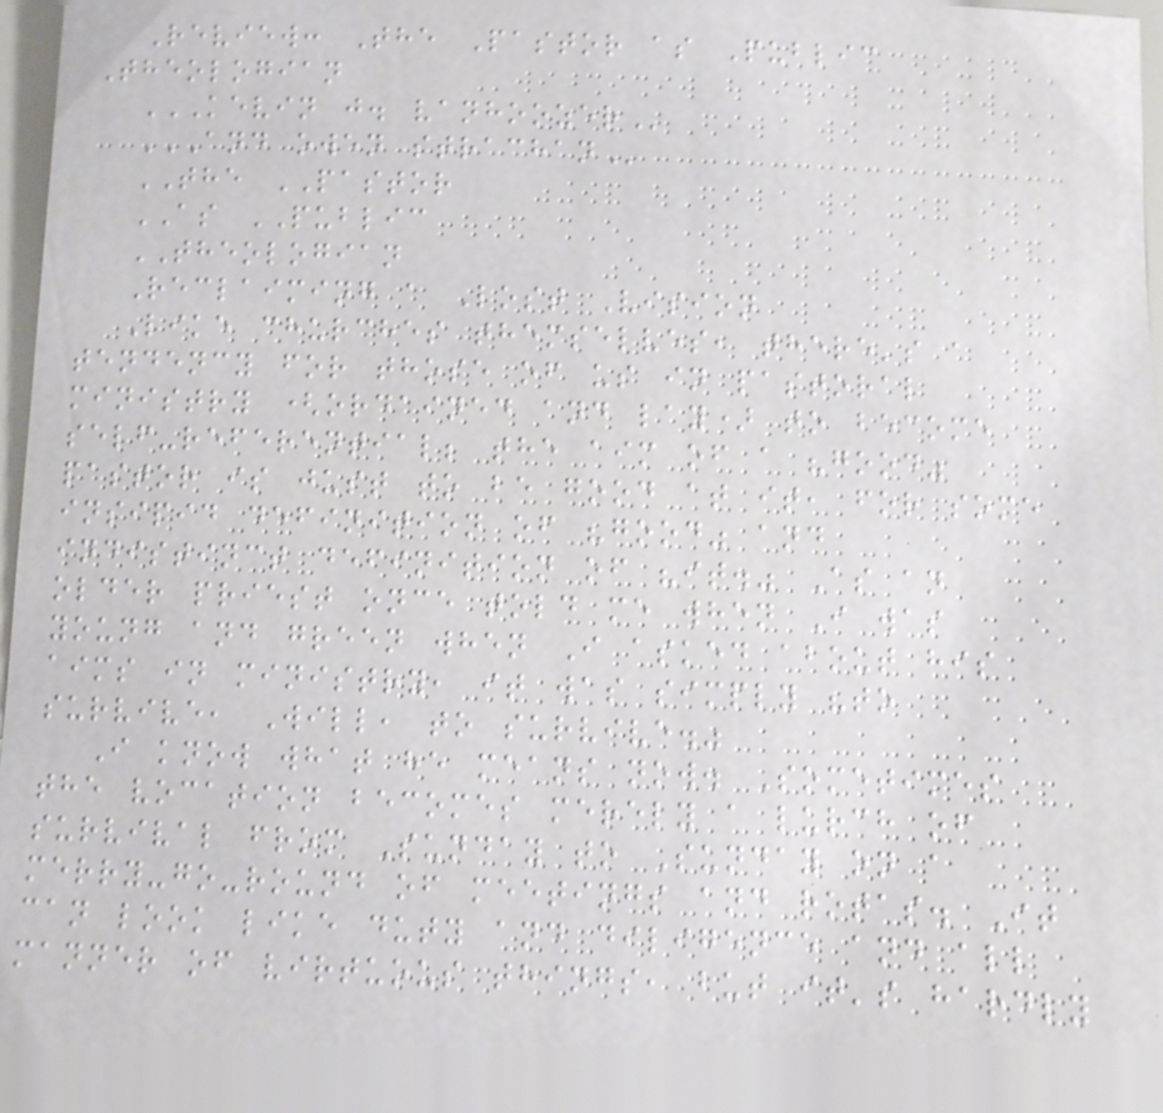Review: The Pastor as Public
Theologian
KEVIN J. VANHOOZER
AND OWEN STRACHAN
THE PASTOR
AS PUBLIC
THEOLOGIAN
Reclaiming a Lost Vision
Like churches themselves, there's a
tendency for those of us in pastoral
ministry (ordained and lay) to become
self-referential; the aim of a "good"
pastor is just to be good at it, for some
insipid definition of "good" and
indistinct definition of "it." As an
older priest once told me when I was
young and green when I asked about his
aims in ministry, it was simply "to
survive, Will, to survive."
I know what he means now. Sometimes
the vocation becomes merely a lurch of
survival from Sunday to Sunday on a
merry-go-round of meetings and rotas. It
can look like duty and diligence and all
manner of virtuous things, but it's hardly
